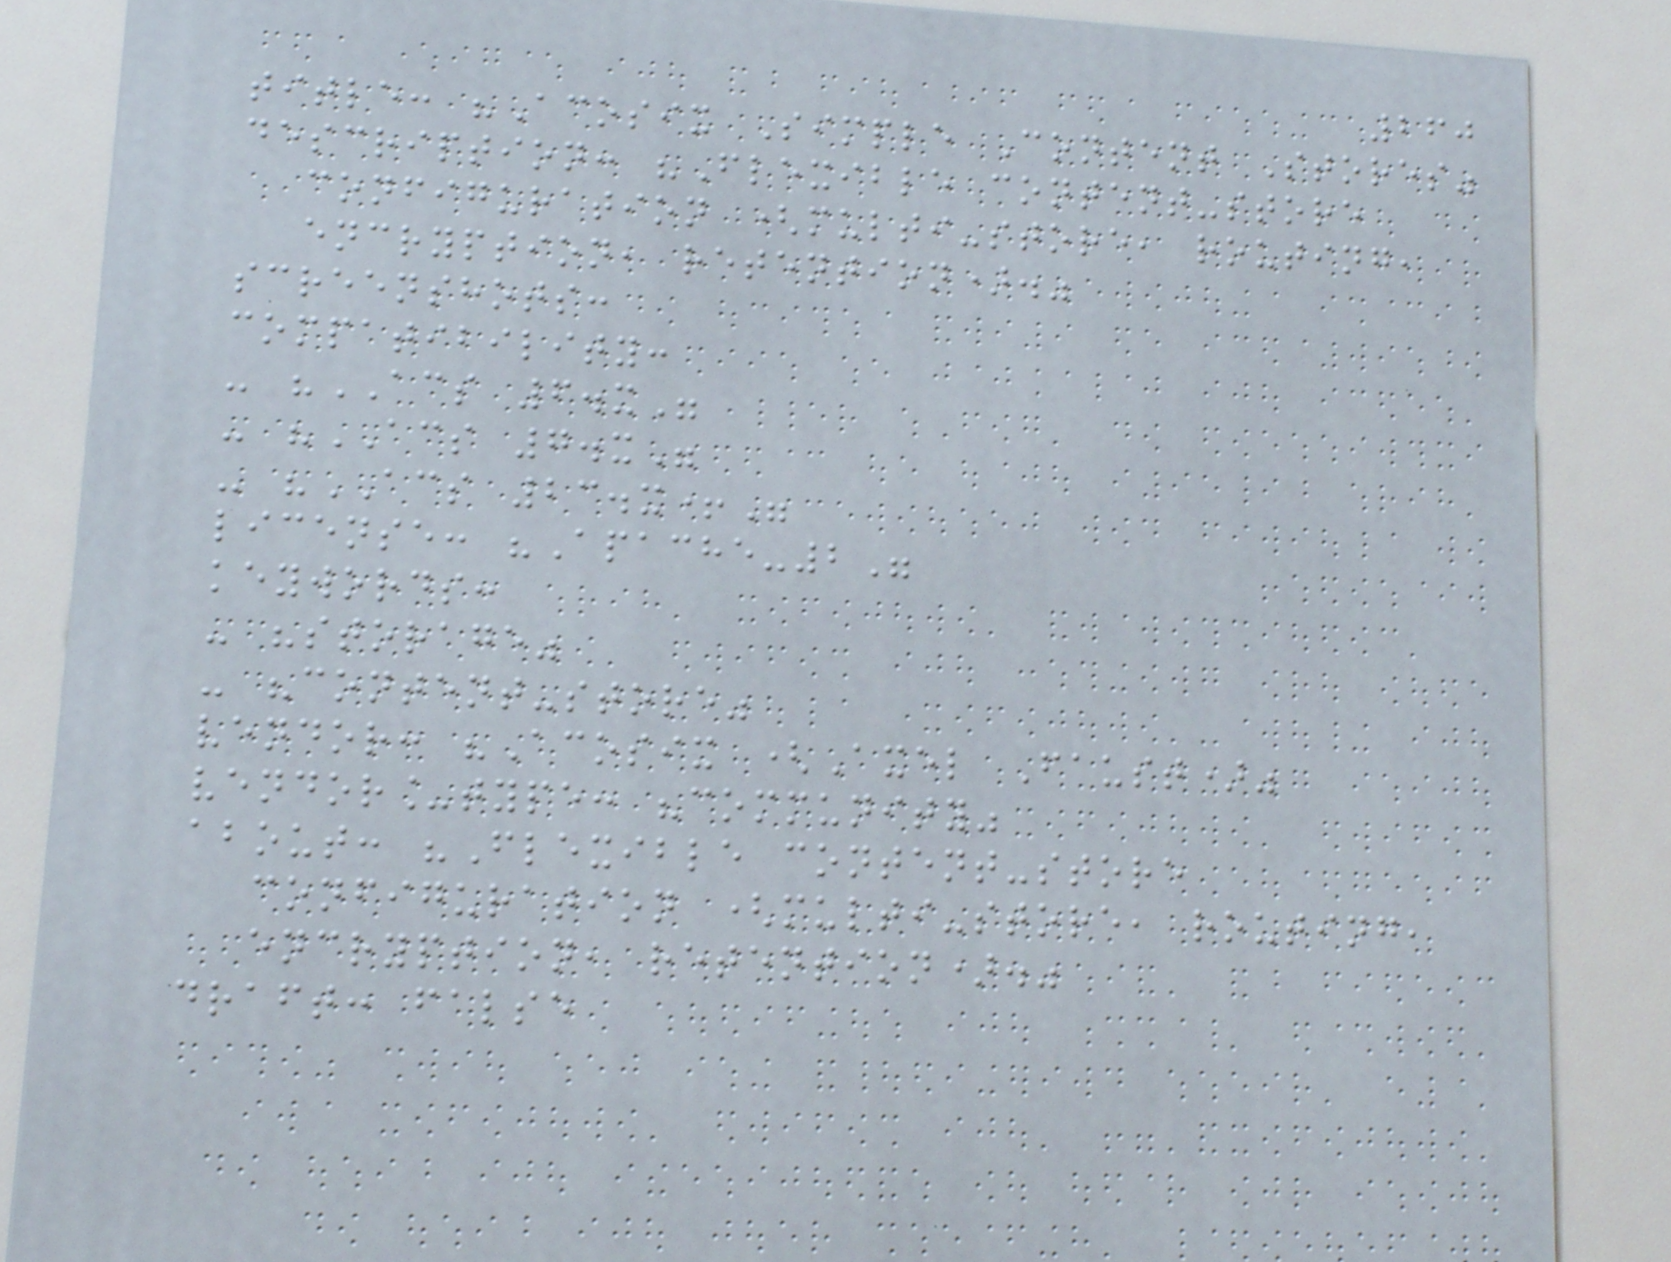260
title: "Acosix Simple Content Stores"
description: "Flexible content-store
configuration (multi-store, routing,
encryption, retention)."
screenshots:
compatibility:
- "ACS 6.x"
- "ACS 7.x"
- "ACS 23.x+"
license: "Apache-2"
keywords:
- "storage"
- "content-store"
vendor: "Acosix (Axel Faust)"
vendor_type: "community"
about: "Flexible content-store
configuration (multi-store, routing,
encryption, retention)."
draft: false
